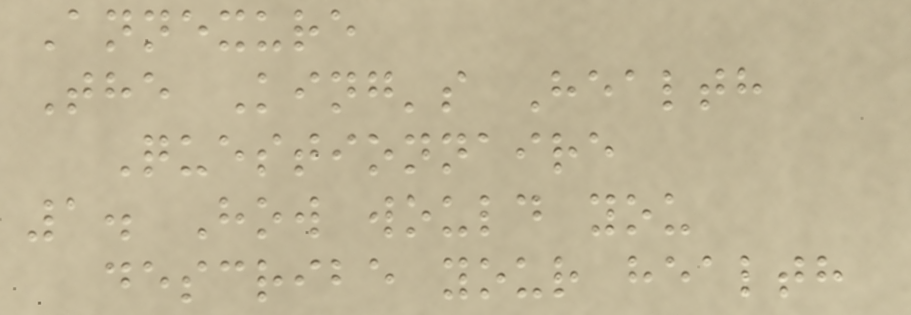Annexure
The King's Health
Questionnaire
1. How would you
describe your health
